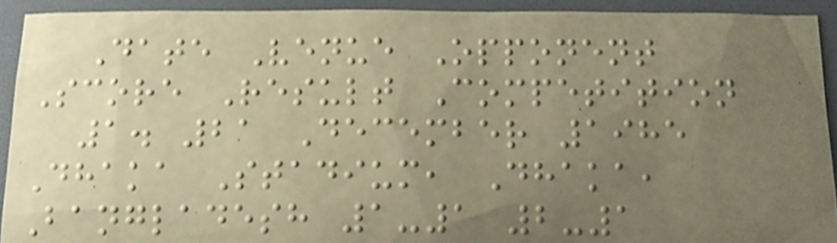Date Venue Opponent
Score Result Competition
1. 21 December 1985
Dhaka Stadium, Dhaka,
Bangladesh 1-1 2-1
